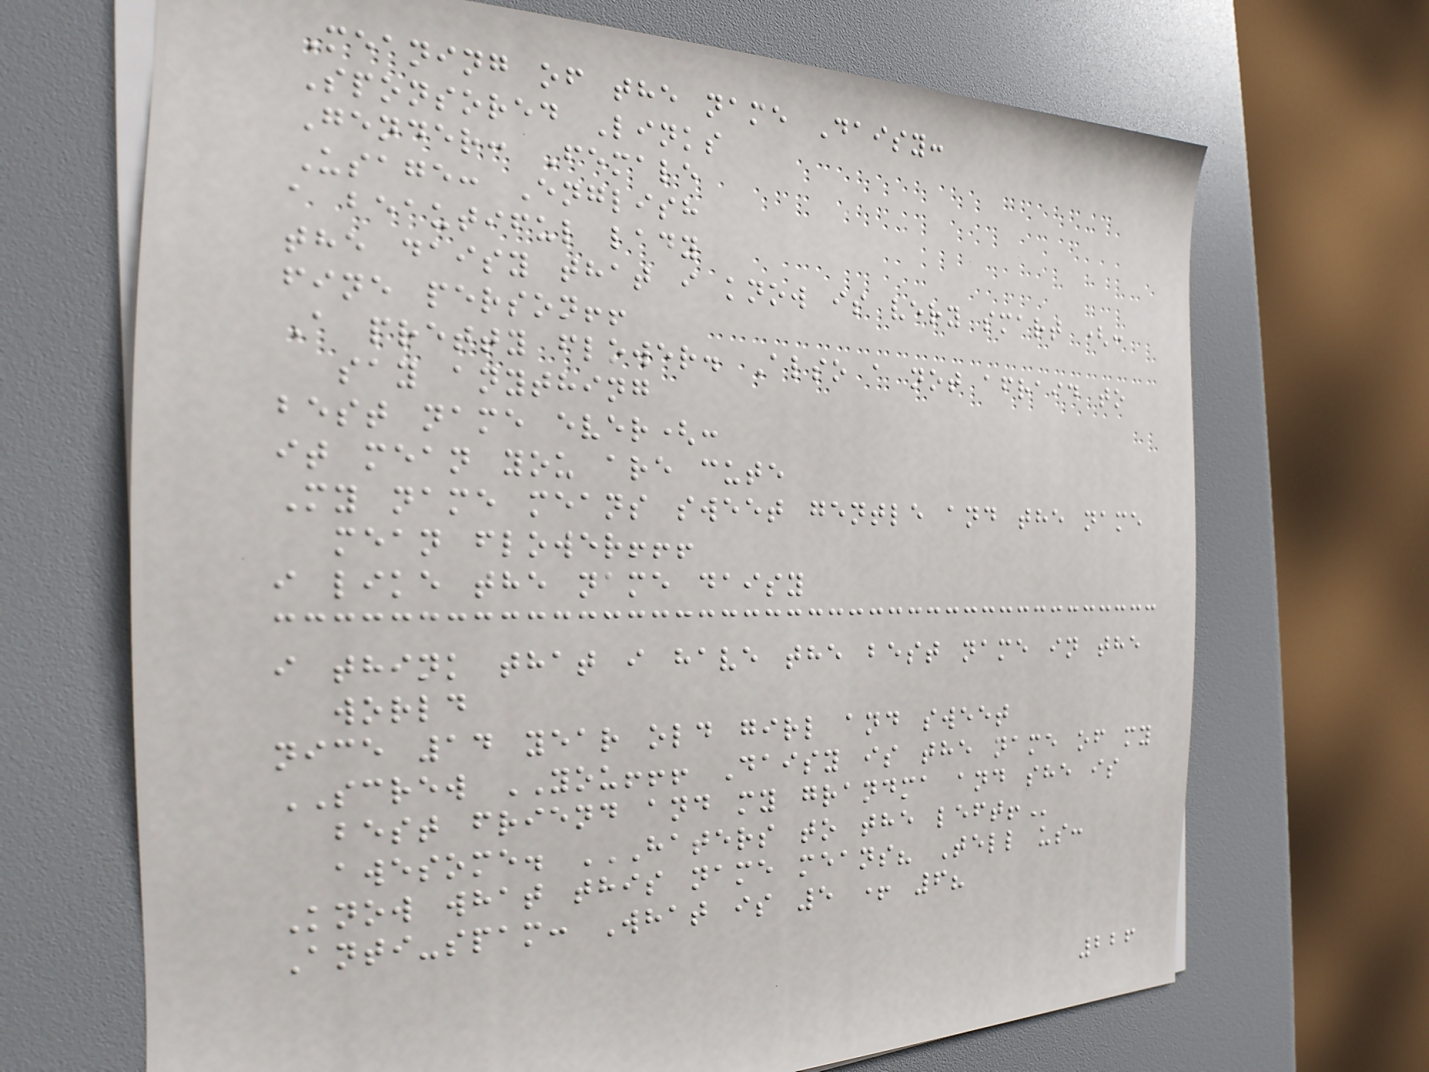Meaning of the name Daisy:
Sponsored Links
Gender: Female
Usage: English
a beautiful lady
the daisy that i know is very smart (:
fine person!!
A pretty flower. Also a not afraid to
say anything
best name ever(:
it mean you are cute
My name means sweet gentle and the name
mean flower!!!
i like the name daisy
i think that i have the best name in the
world
nice 14 year old girl and sweet
SCREW YOU!!! Daisy is the name of my
best friend and my grandma and she is
awesome. HATERS TO THE LEFT!
Know what this name means? Tell us:
Anti-spam: What is 5 + 6?
226
